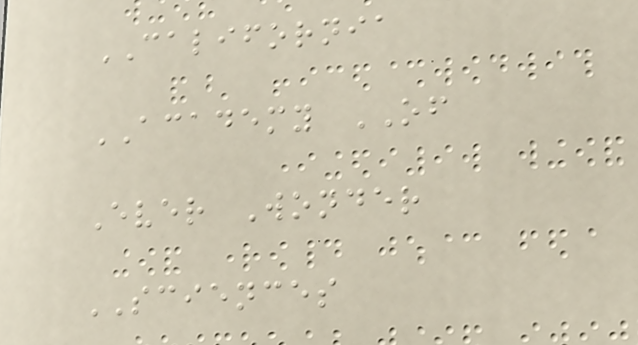CALIFORNIA
ACADEMY OF
Ever Wonder
SCIENCES
